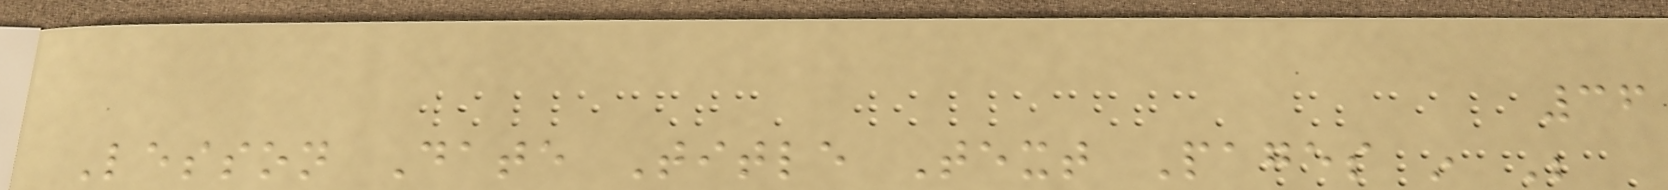36
Lesson Date Title Text Pages in Be
